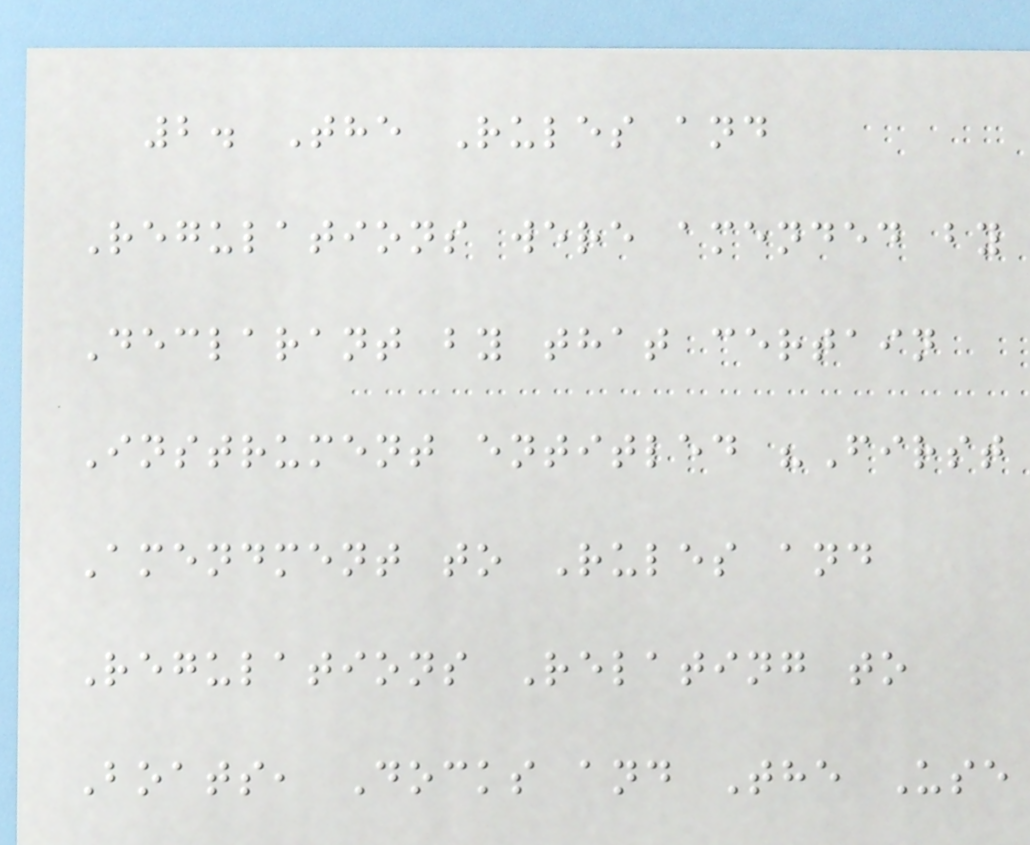2. The Rules and
Regulations were amended by
Declarant by that certain
Instrument entitled "First
Amendment to Rules and
Regulations Relating to
Boats, Docks and The Use
